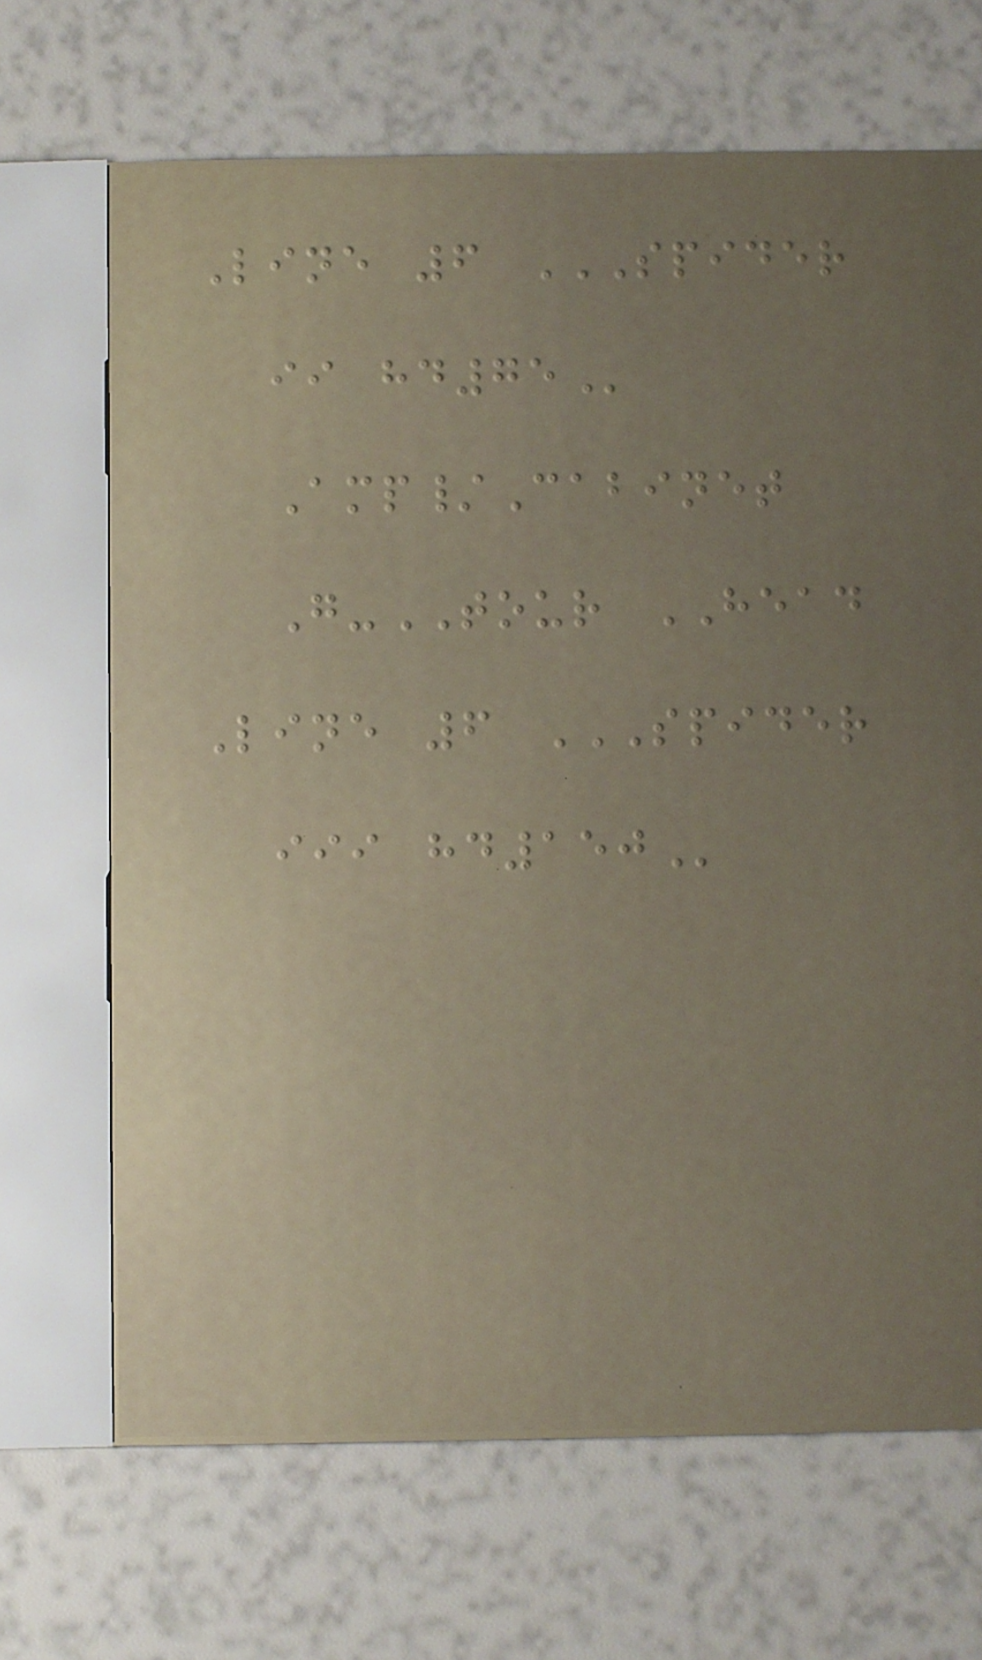Line 6 SPIDER
II HD75
Amp/Cabinet
G-TOUR HEAD
Line 6 SPIDER
III HD150
